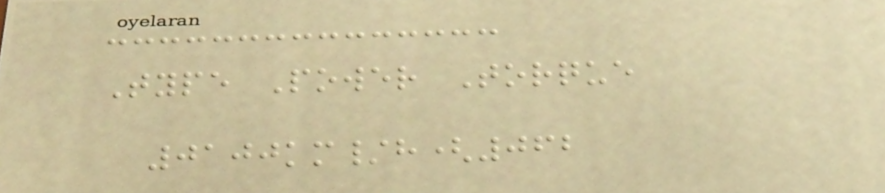Type Power Torque
0100km/h(062
